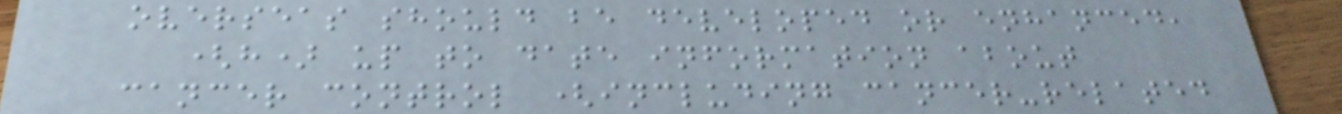overseas should be developed or enhanced,
(h) up to date information about
cancer control (including cancer-related
